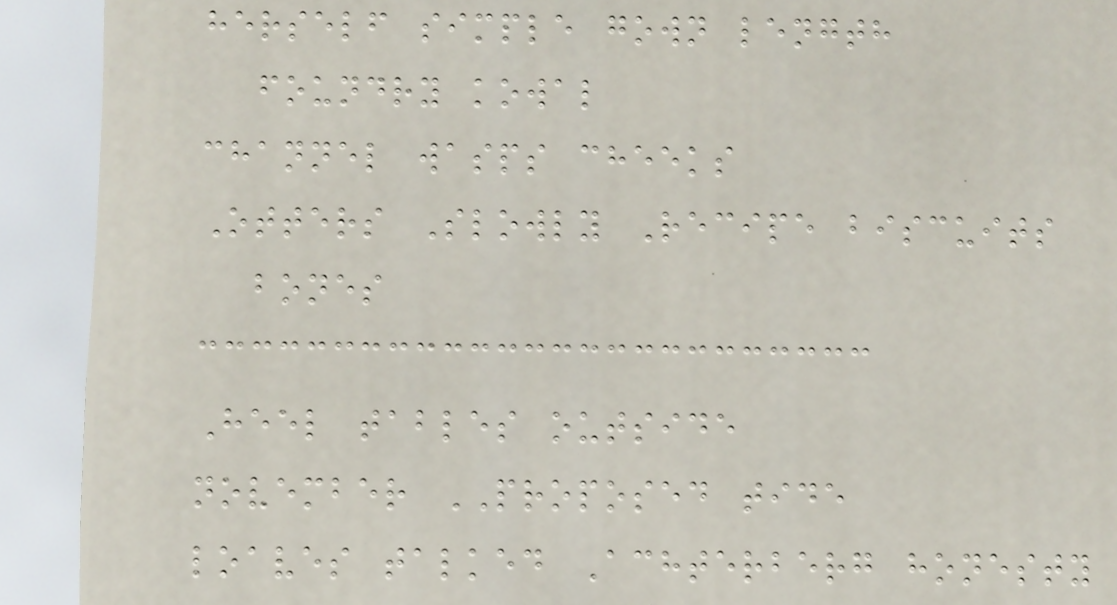herself simple gown length
foundry kowal
channel wasps cheeks
Otters Slowly Recipe biscuits
bones
Heel tables outside
november PROPOSED tide
loaves talked Achterberg honesty
